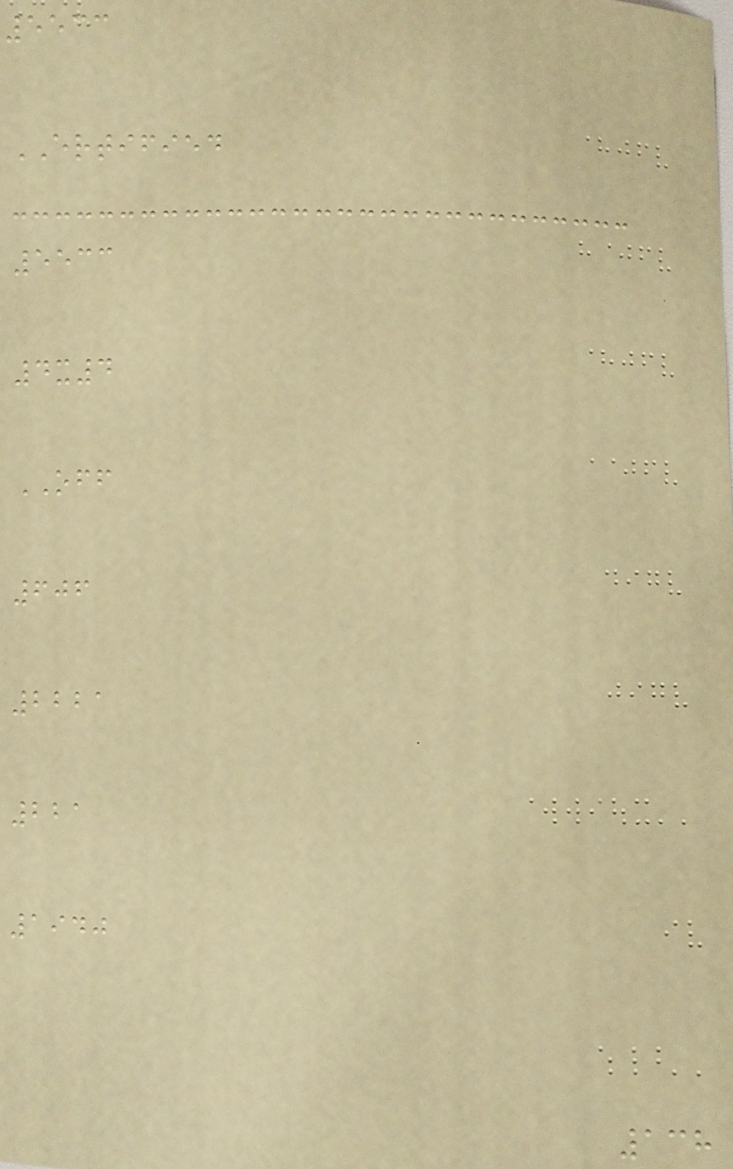5533
ERTIFIED
5533
4x4
OFF
606
2221
221
1940
138
